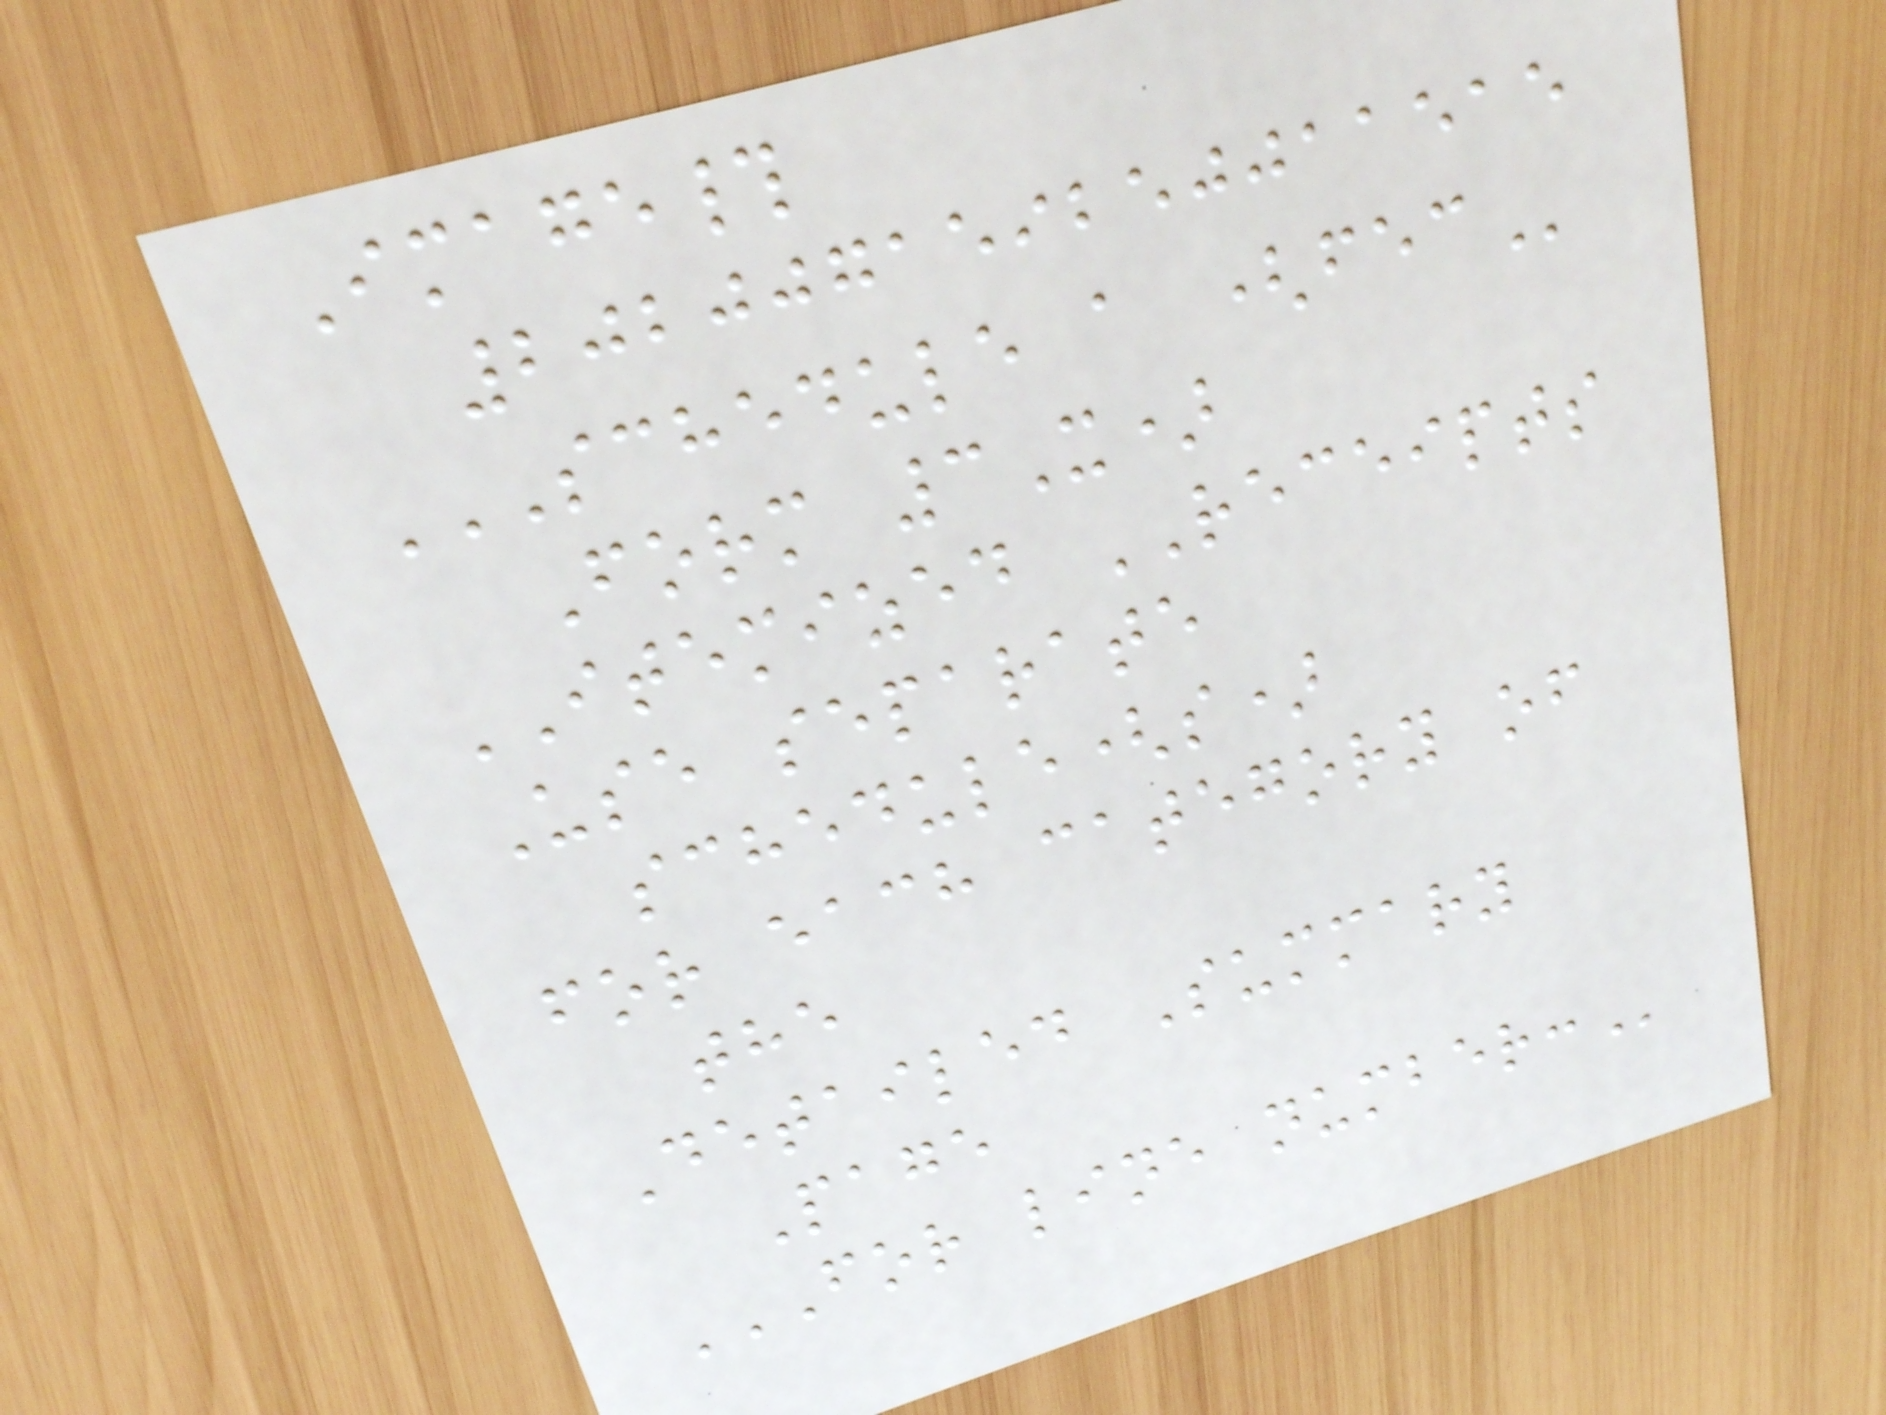Image#
202007159250011515
SCHEDULE A (FEC
Form 3X)
ITEMIZED RECEIPTS
Use separate
schedule(s)
for each category of
the
Detailed Summary
Page
FOR LINE NUMBER:
